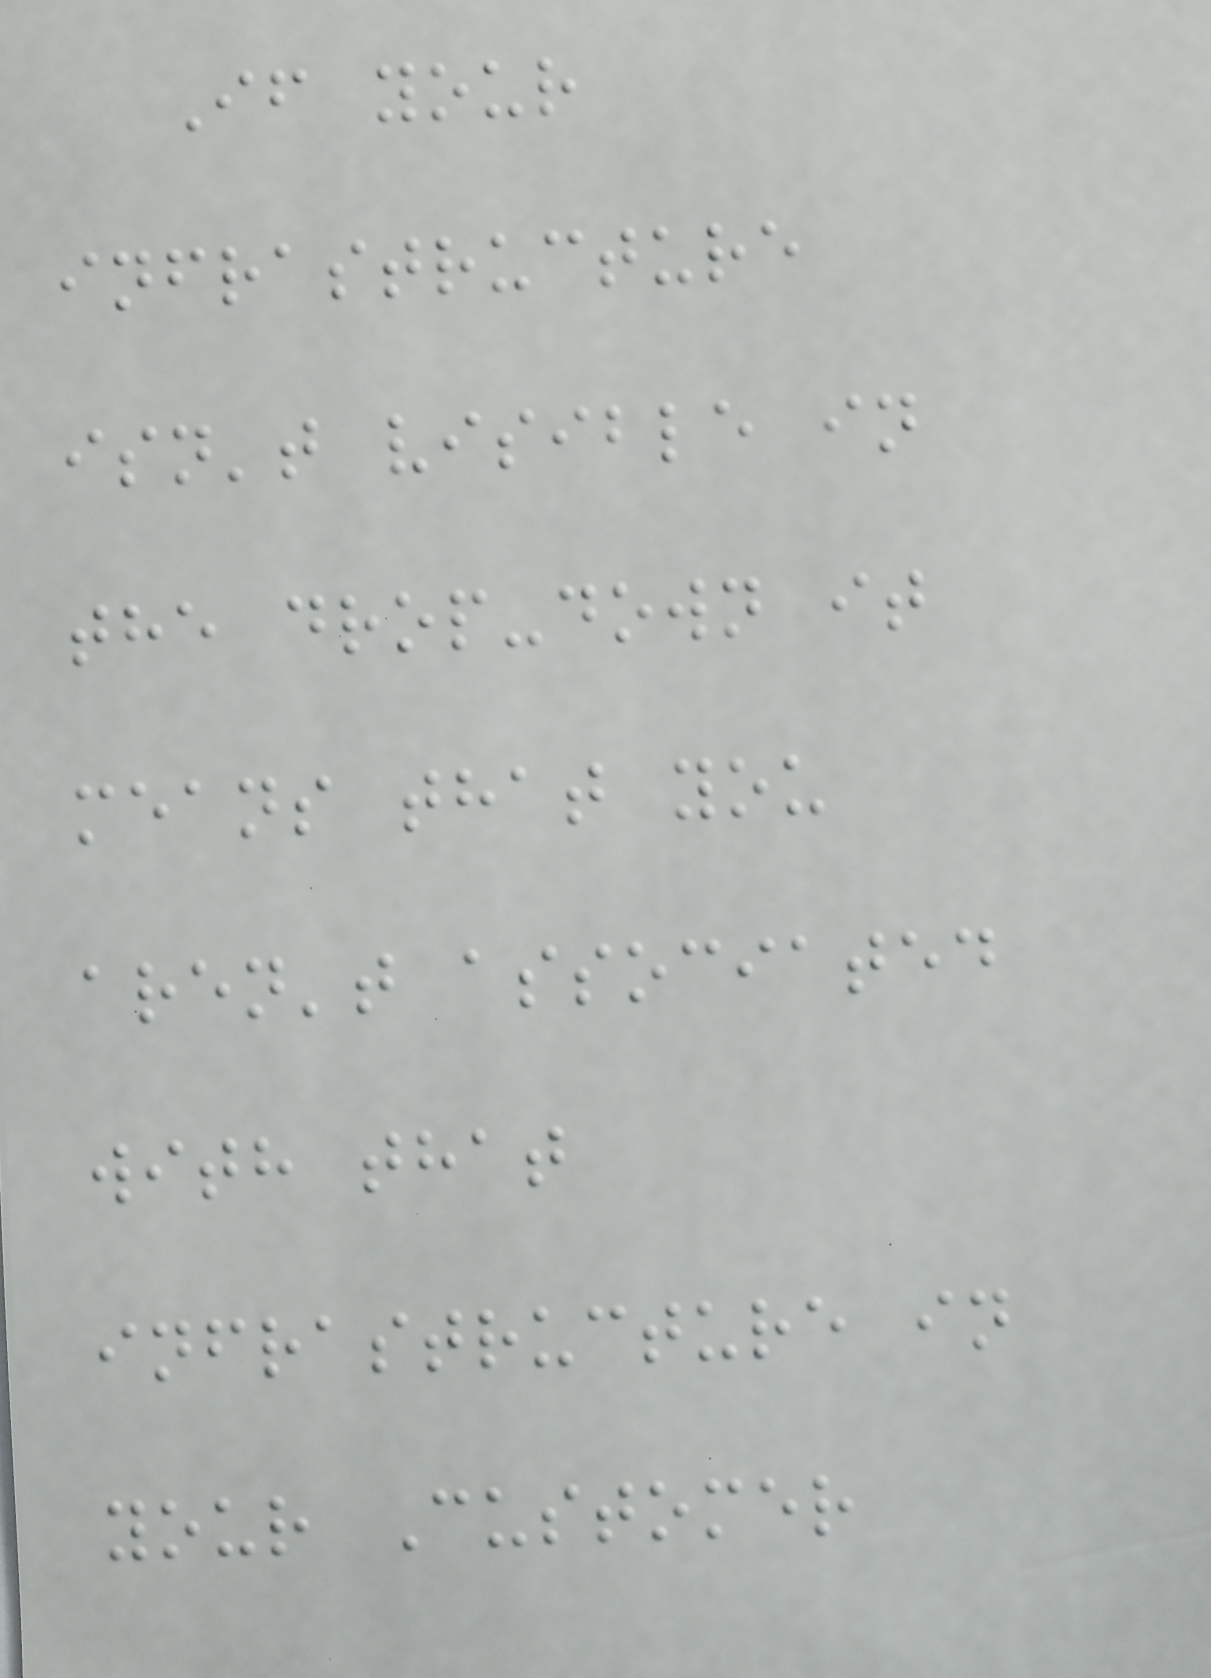If your
infrastructure
isn't visible in
the drop-down it
means that you
aren't associated
with that
infrastructure in
your Customer
